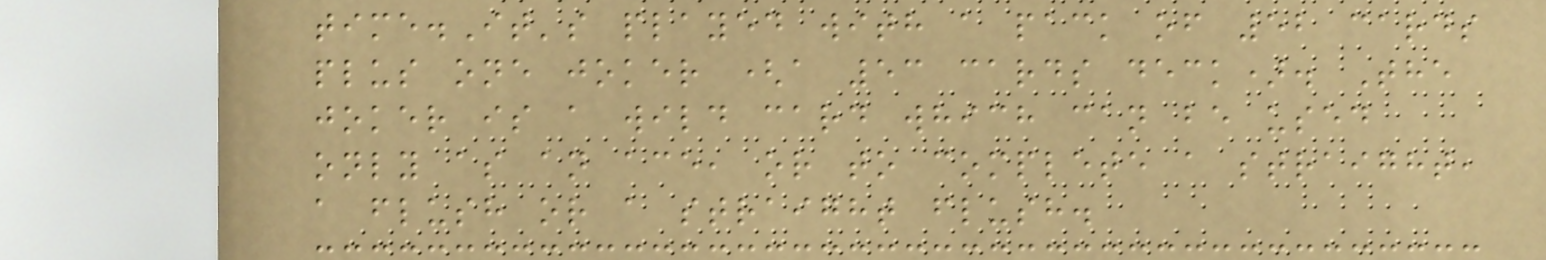time.It's played with a pack of 52 cards
plus one joker (a 53 cards deck). The
joker is a wild card which can be used
only as an ace, or to complete a straight,
a flush or a straight flush.
